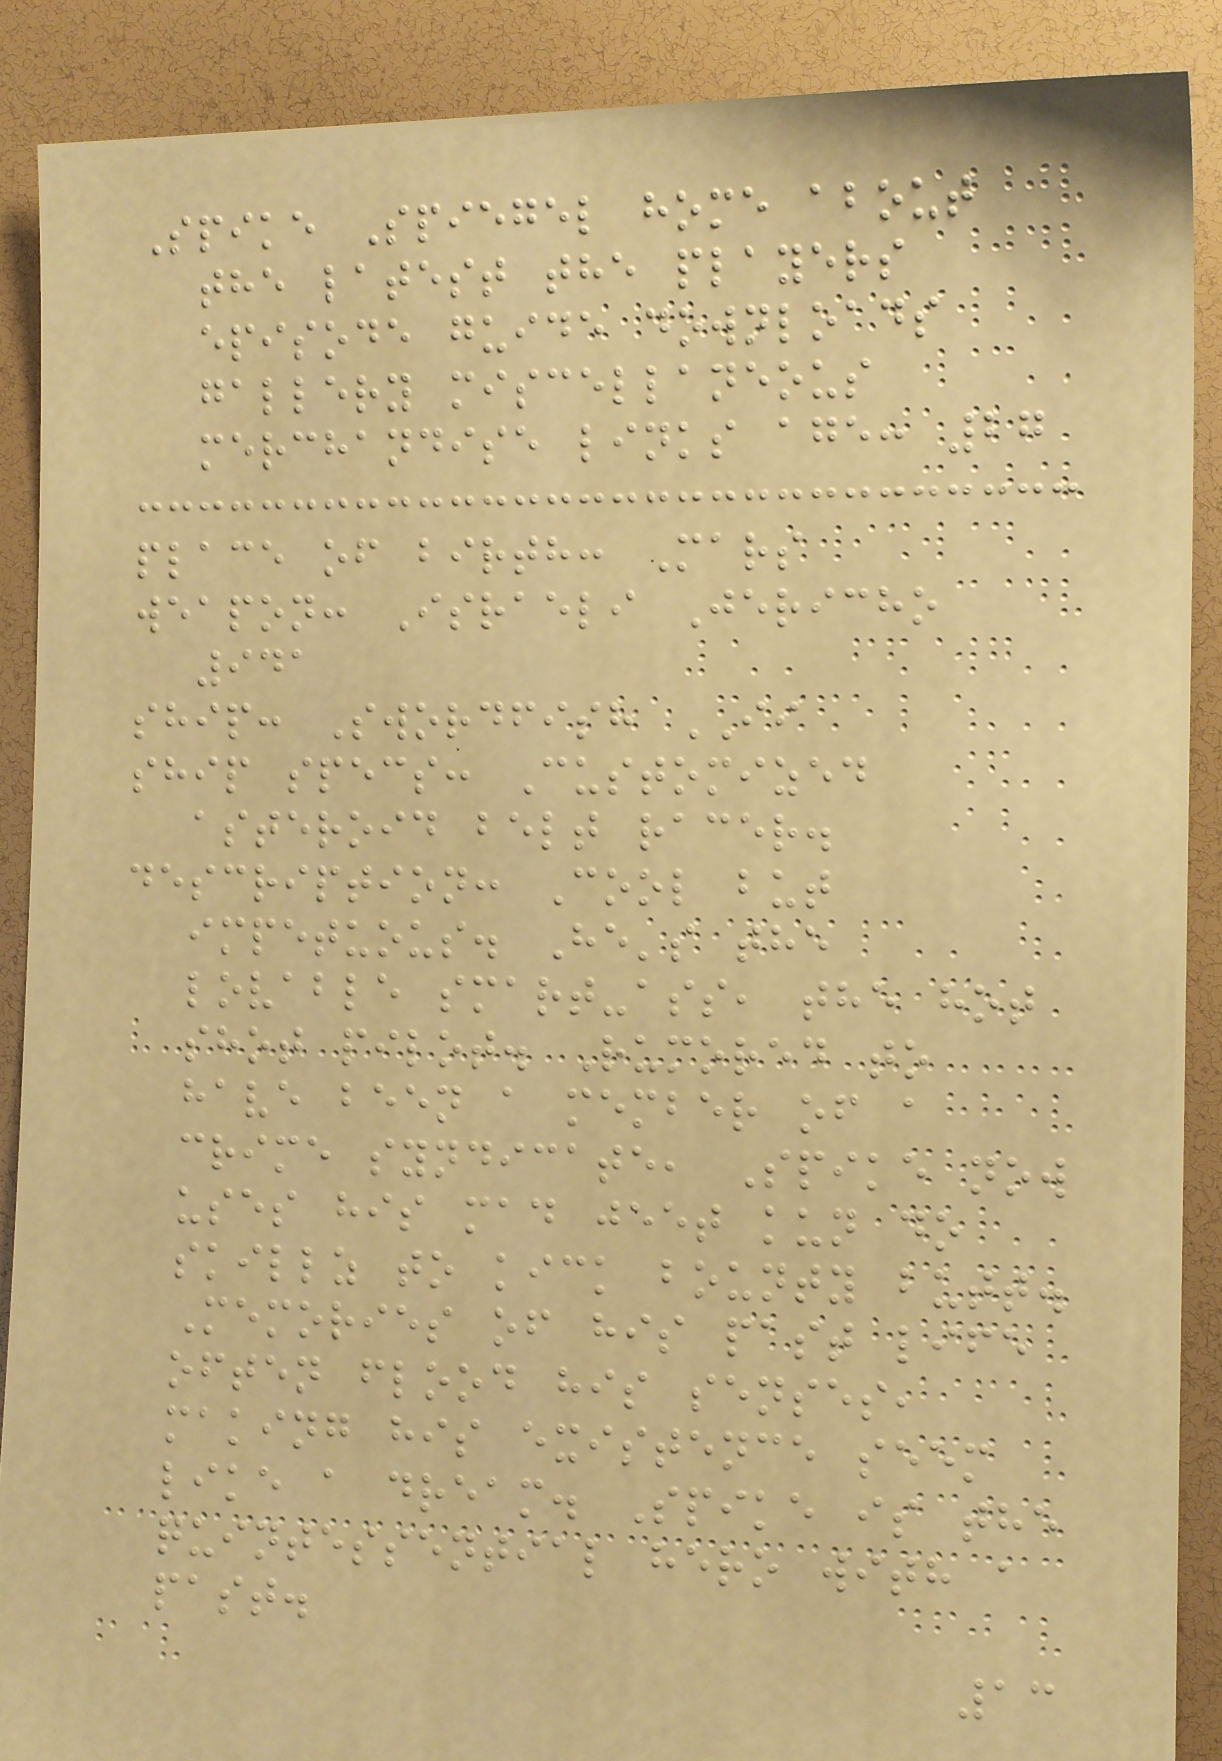Spike Spiegel home about
the latest the players
episode guide downloads
gallery miscellaneous
merchandise links age: 27
place of birth: Mars
weapon: Israeli Jericho
941
ship: Swordfish II
ship specs: Customized
asteroid belt racer.
description: Cool but
impetuous. He's the
lovable smart-ass, the hot
shot pilot. Rumored to
have been a member of a
crime syndicate, Spike now
uses his mad jeet kun do
skillz to kick bounty butt.
Memories of his past life
often flood his senses,
making his existence seem
like a dream. Spike is the
quintessential hero with a
past.
13
